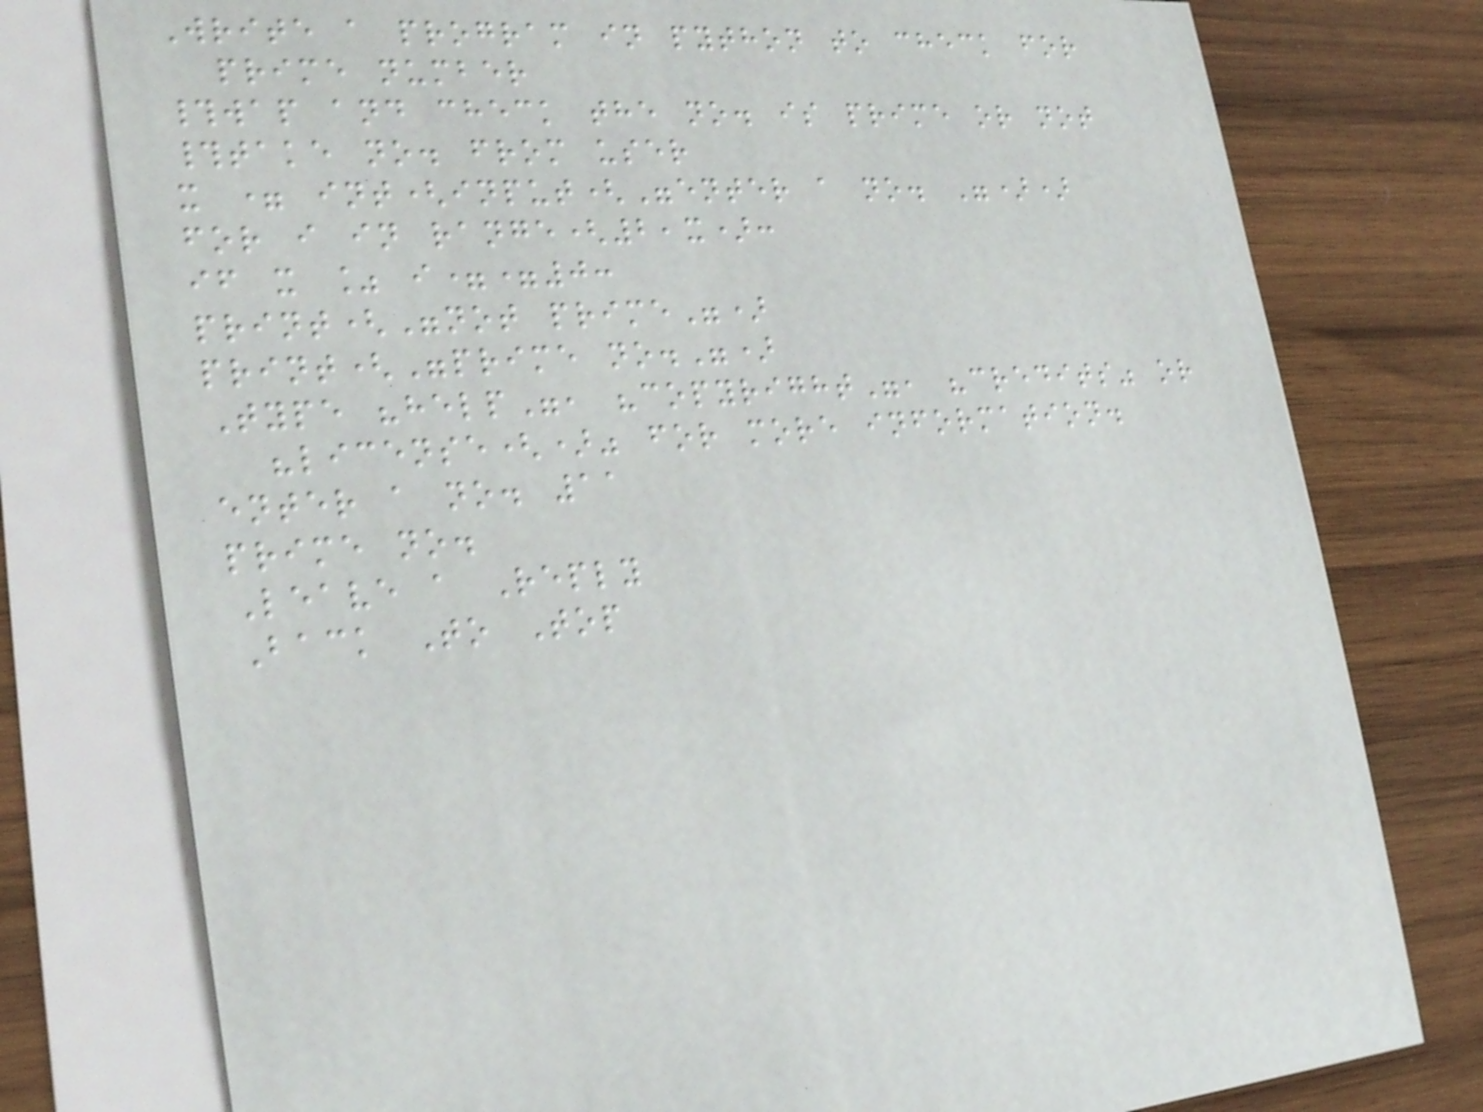Write a program in python to check for
prime number
#wap and check the no. is prime or not
#take no. from user
x = int(input("enter a no. "))
for i in range(2,x):
if x % i==0:
print("not prime")
print("prime no.")
Type "help", "copyright", "credits" or
"license()" for more information.
enter a no. 11
prime no.
Leave a Reply
Back To Top
